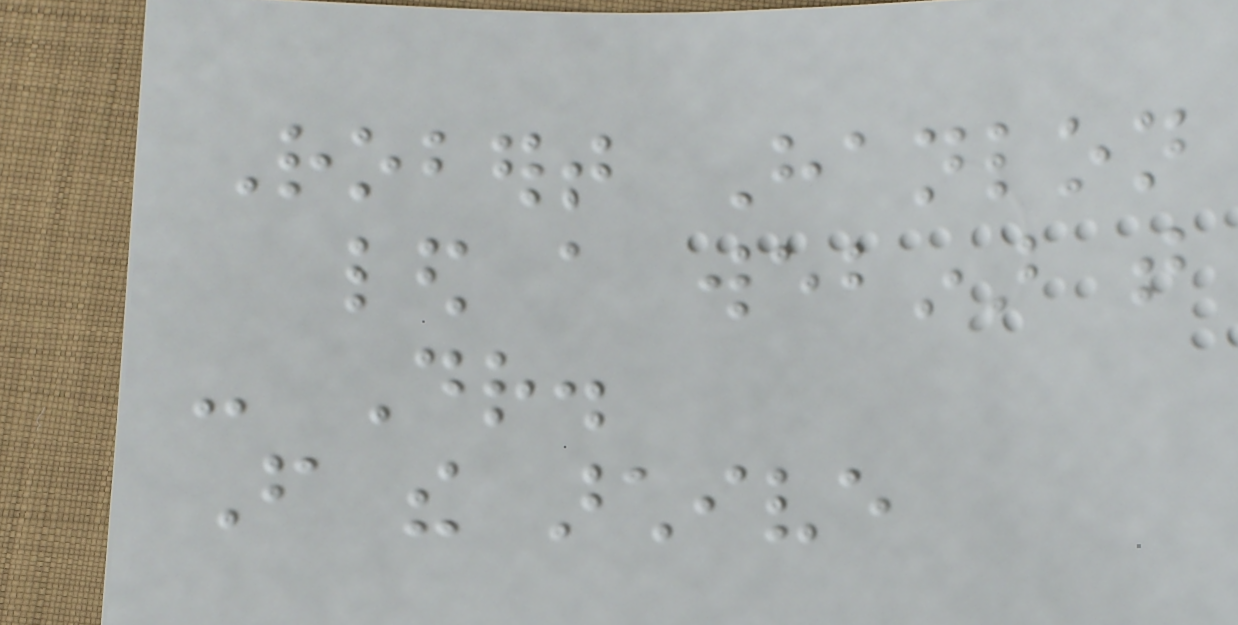Robert Hanlon
led a webinar that
- Dr.
From the archive
